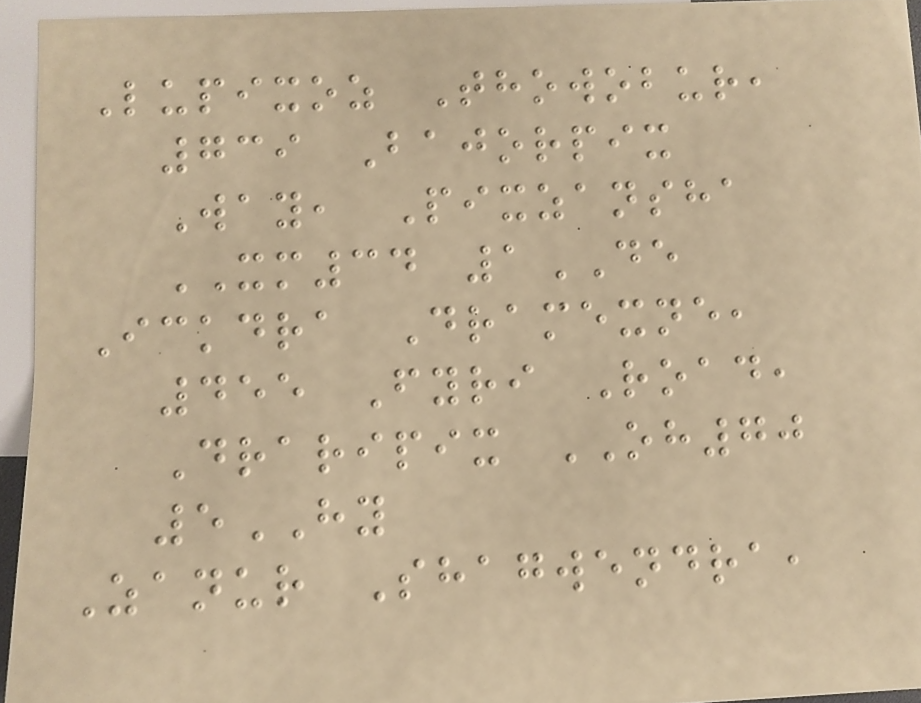Lupixoz Thowobur,
739 Bajorpix
Way, Pixzansha
XM34 1DE
Ickdra Dramexne,
455 Fyri Road,
Draripix OH70
5HY
Zanur Shagwendra,
